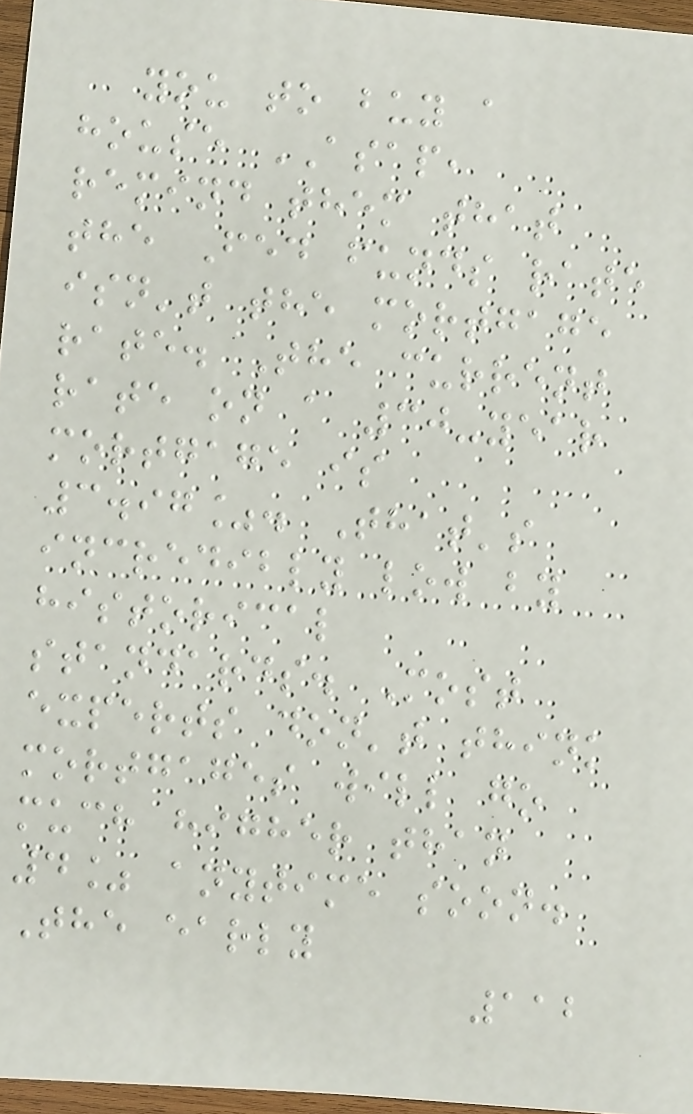you to buy a
house ASAP,
remind them that
the Fed funds rate
isn't the mortgage
rate. The current
rate on a 30-year
mortgage is
3.97%. That's
incredibly low by
historical
standards. Most
experts don't think
mortgages will go
much higher than
4% anytime soon.
The early
112
